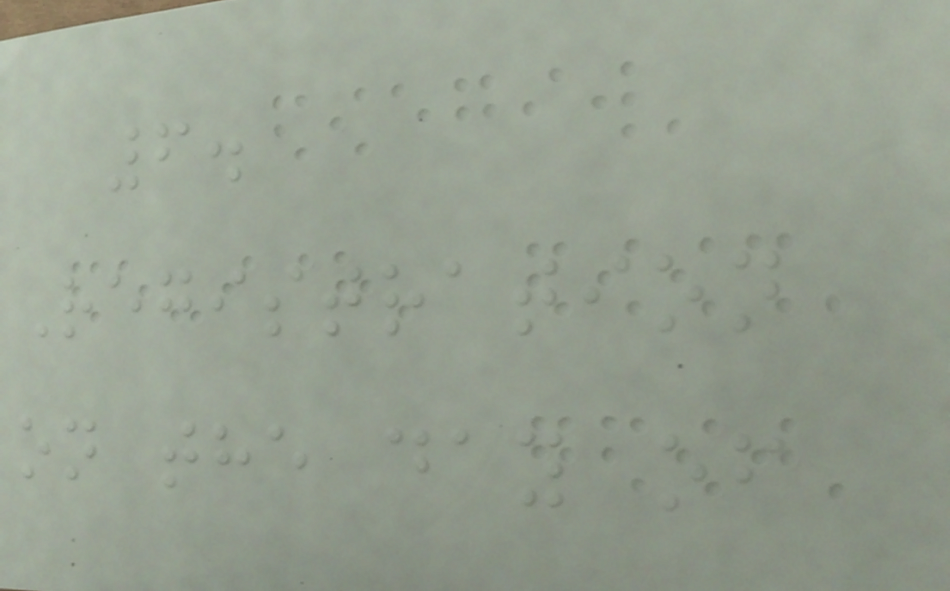6.
Registration
on the day of
